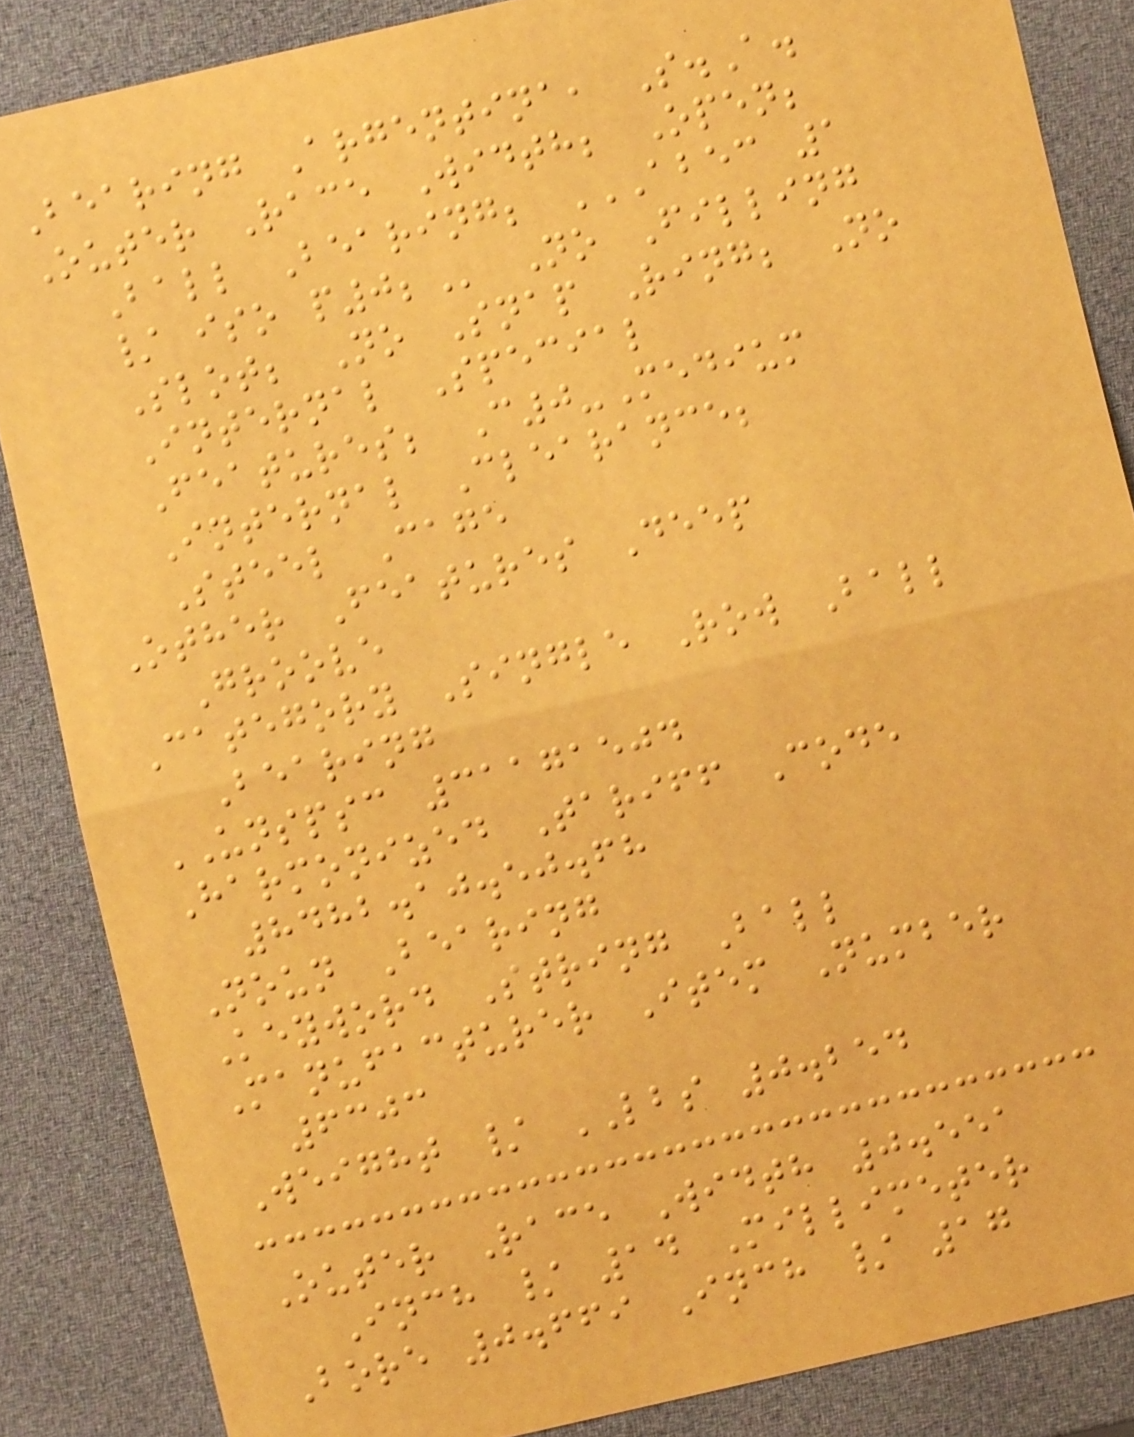Bearing Argentina, S.A.
Outer Race Width; Open;
Ball Bearing; ABEC 1
/ ISO P0; No Filling
Slot; No Snap Ring; No
Internal Special
Features; C0-Medium
Internal Clearance;
Steel Cage
Other Features Deep
Groove
Category Single Row Ball
Bearing
UNSPSC 31171504
Harmonized Tariff Code
8482.10.50.68
Noun Bearing
Keyword String Ball
Manufacturer Item Number
6303
Weight / LBS 0.254
Outer Race Width 0.551
Inch / 14 Millimeter
Bore 0.669 Inch / 17
